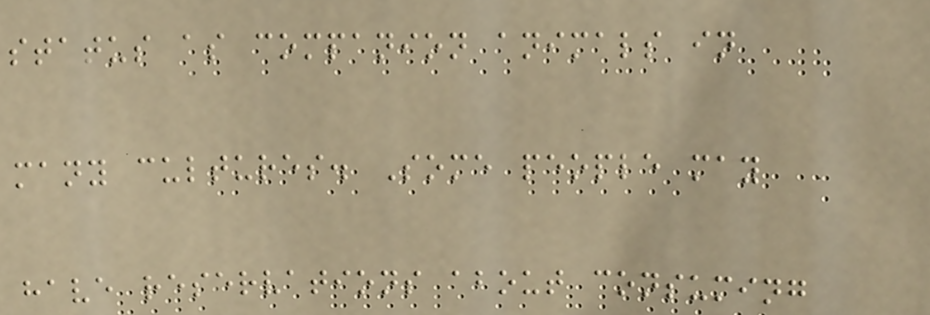status as companion animals in
many cultures. Some people may
have reservations about consuming
